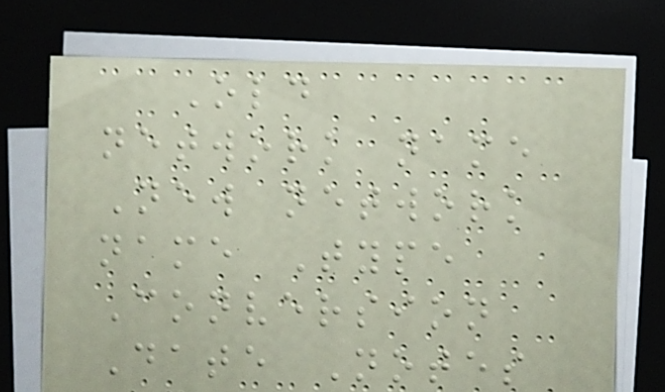Old
network name
New network
name Type
Conversion
Date Notes
